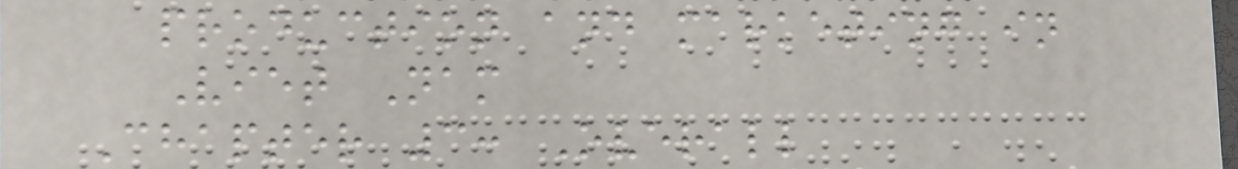production and marketing in
Viet Nam
Chapter 3: Overall
